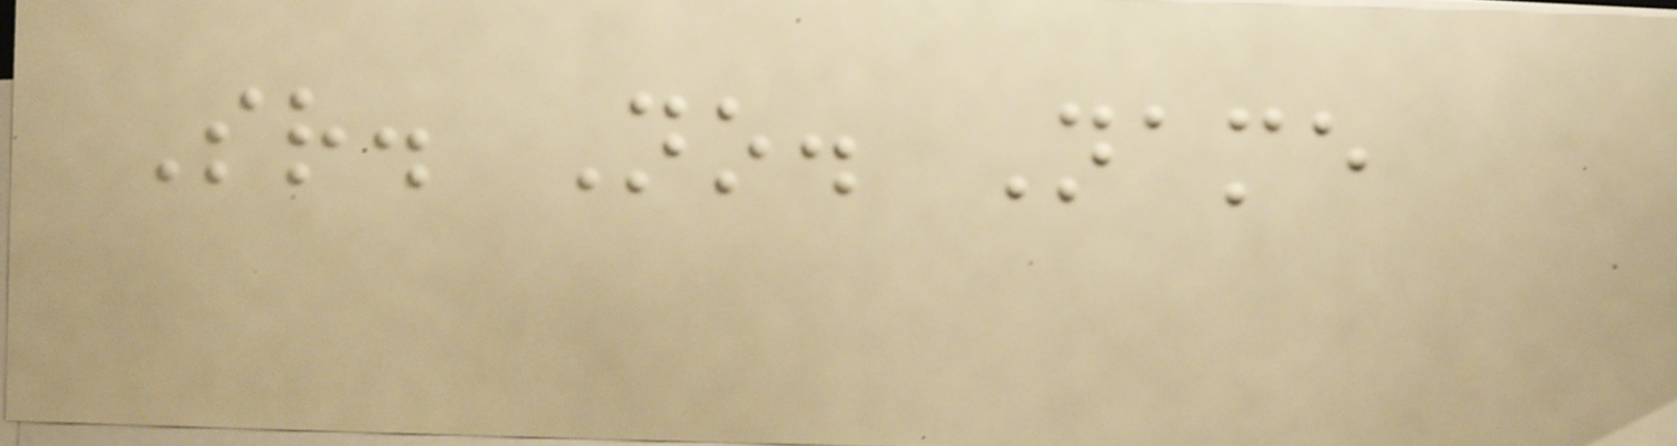Sr. No. Name
